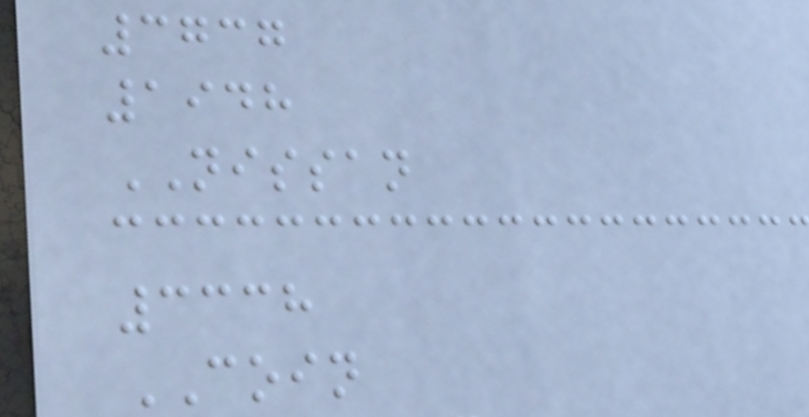3737
1948
NISSAN
3338
COIN
